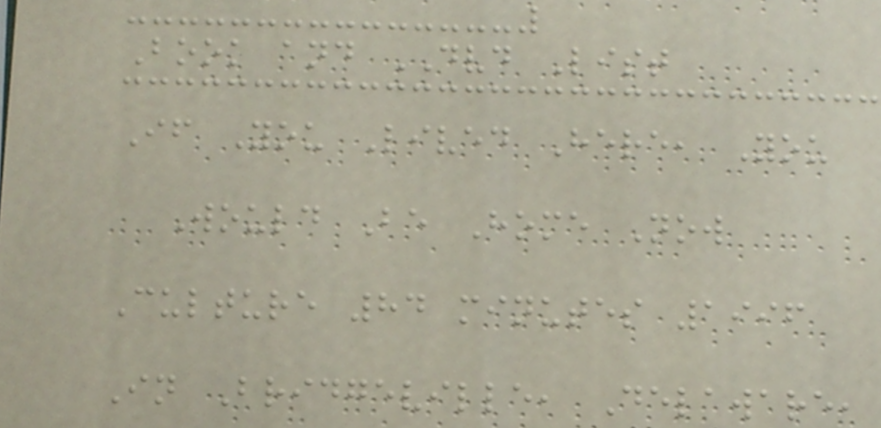Book and DVD List
If You Lived Here, You
Would Be Home Now
Culture 84 minutes 1996
In Bridgeville, Delaware,
